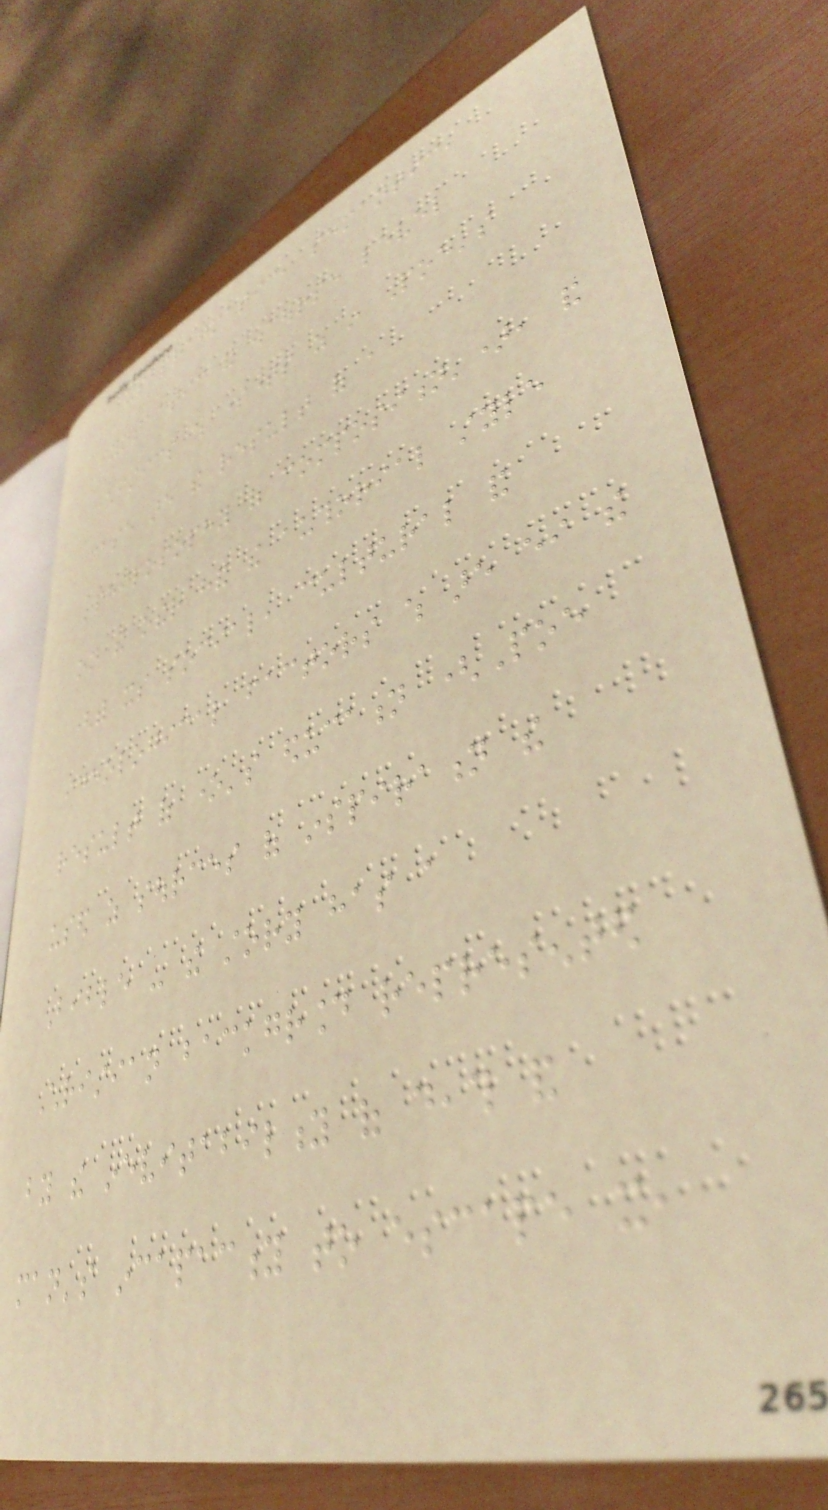its pragmatic, semantic,
syntactic and discourse level
characteristics which sometimes as in Poe's
case are the result of a
'philosophy of composition'), and
on the other hand the authorial style
(with its social, cultural and
ideological factors which are either the
result of one's education (Poe
used as sources of inspiration the
Bible - the story has a
Christian background represented
by the inevitability of death and
man's incapacity to escape it,
